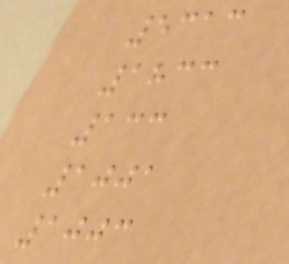5313
1833
133
1001
1003
